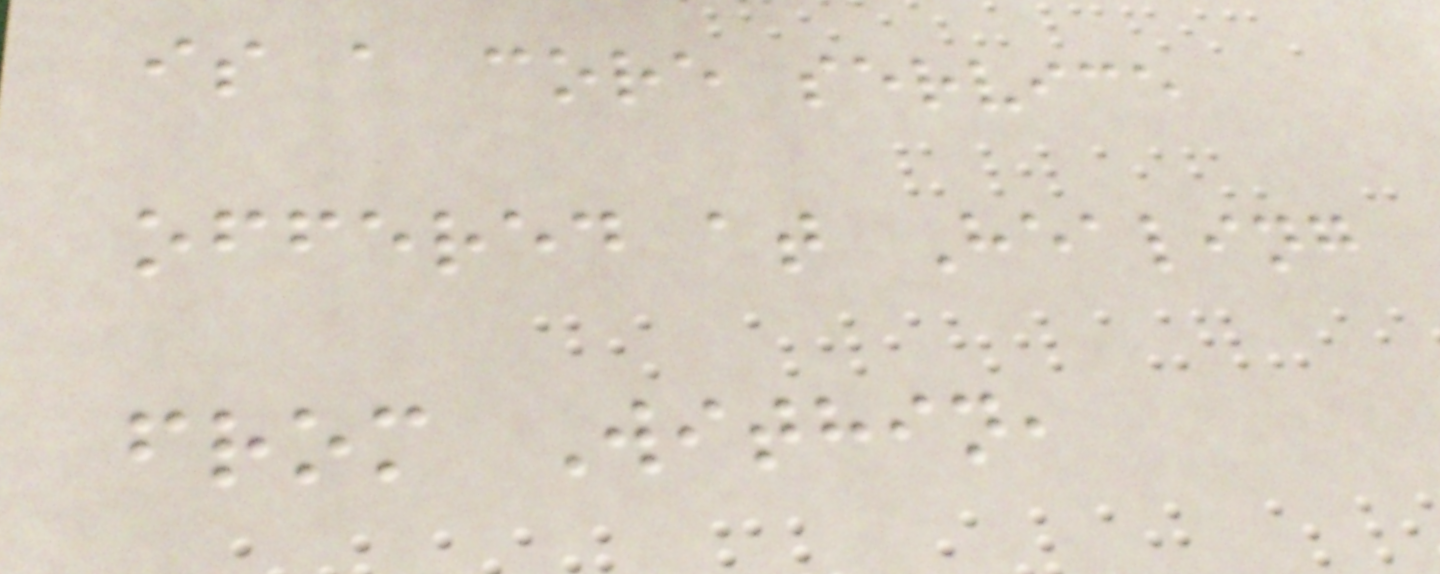is a core service
offered at Healing
from Within,
